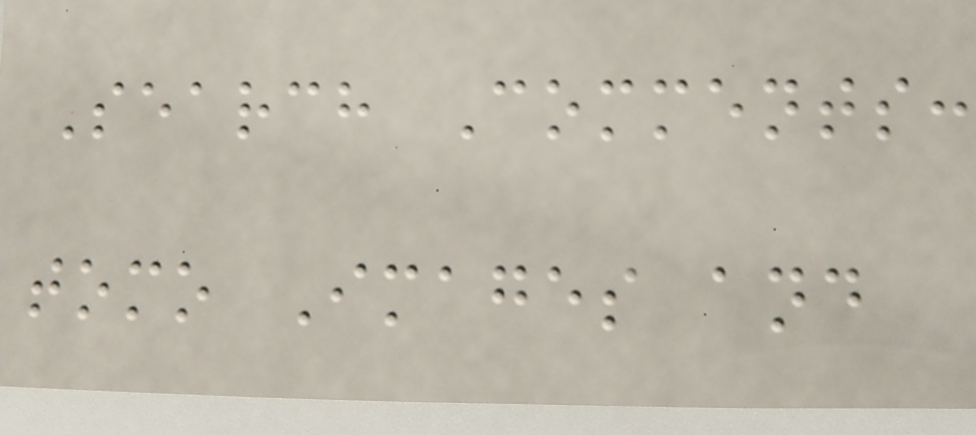Search Comments:
tomo Images and
